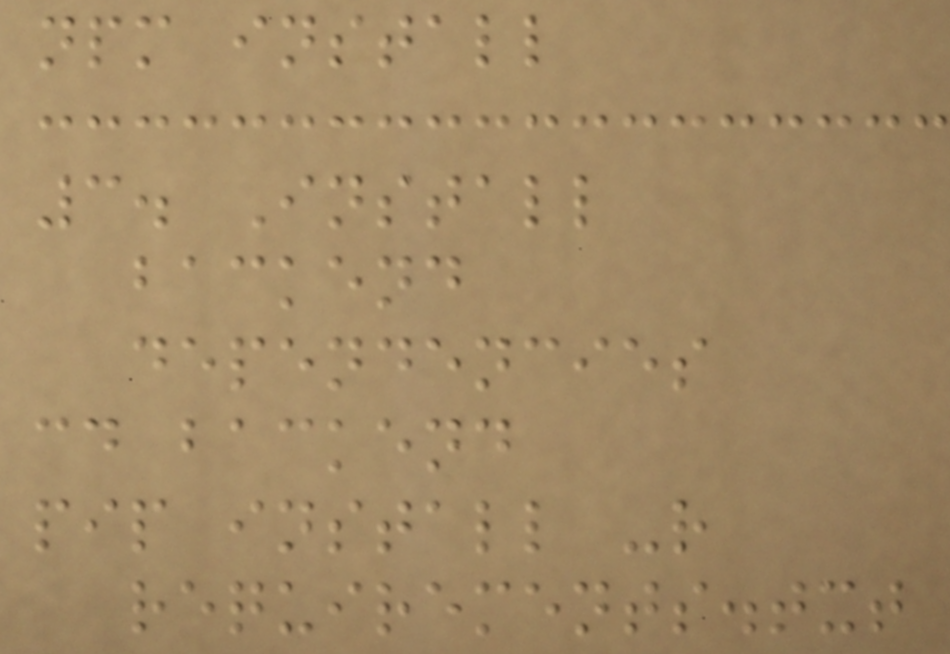npm install
3. Install
backend
dependencies
cd backend
pip install -r
requirements.txt
